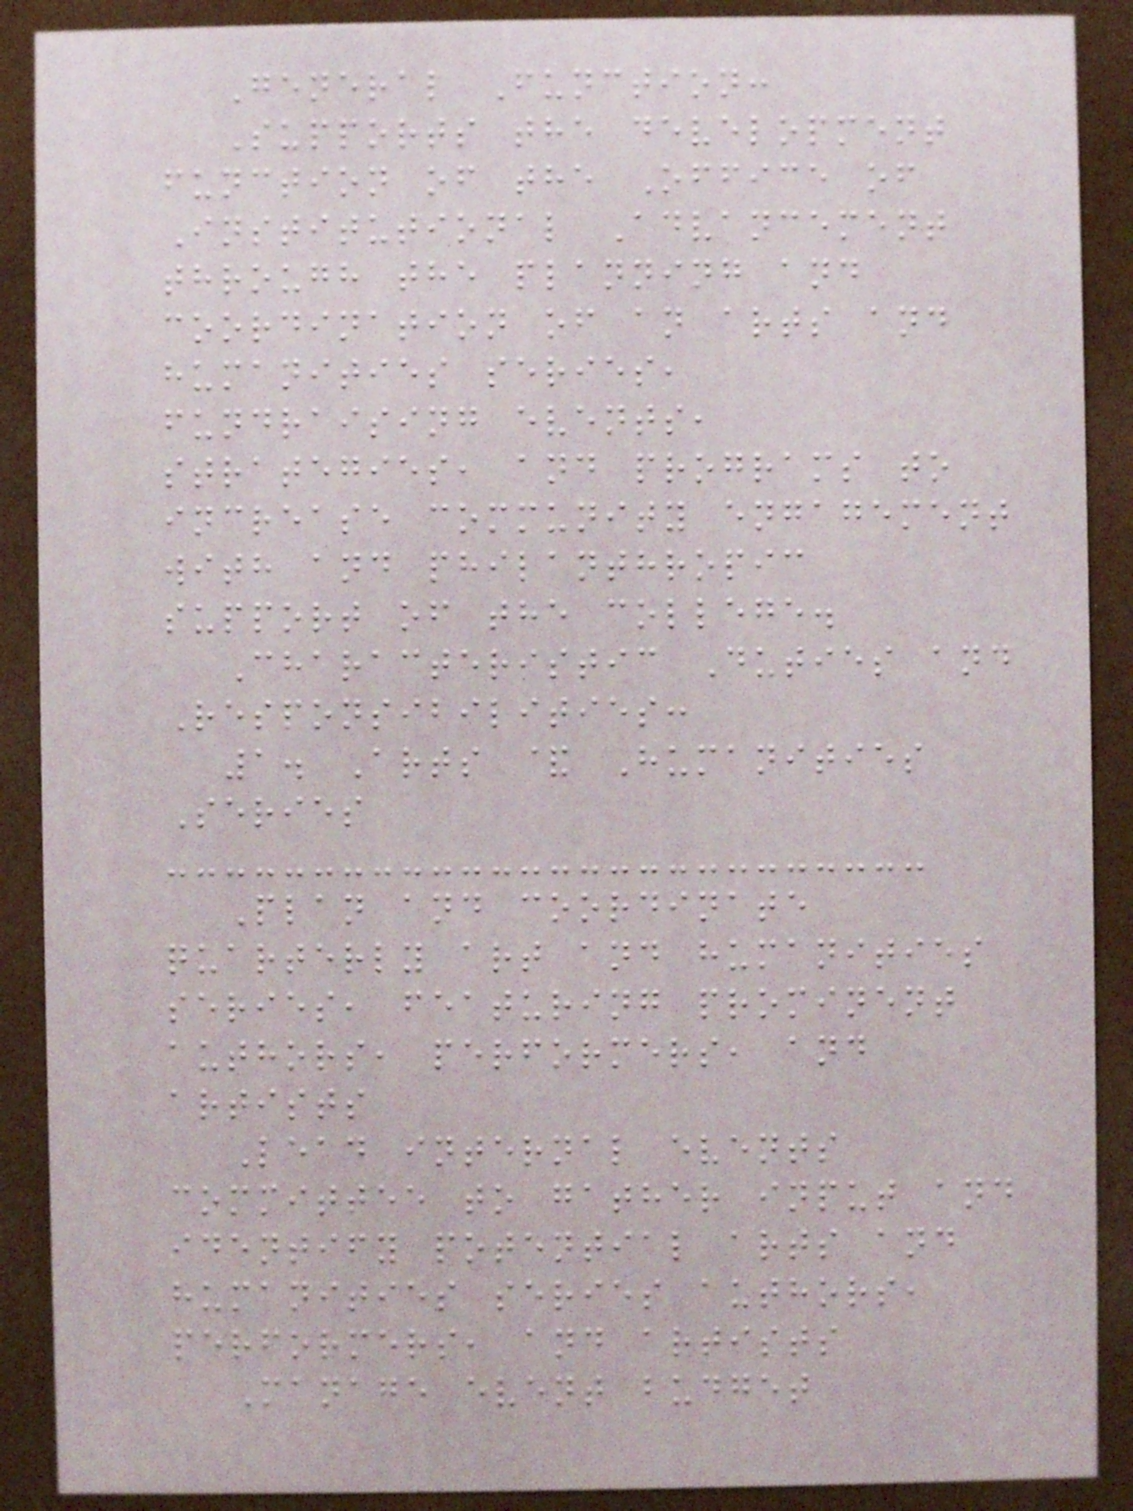General Function:
Supports the development
function of the Office of
Institutional Advancement
through the planning and
coordination of an arts and
humanities series,
fundraising events,
strategies, and programs to
increase community engagement
with and philanthropic
support of the college.
Characteristic Duties and
Responsibilities:
1. Arts & Humanities
Series
Plan and coordinate
quarterly art and humanities
series, featuring prominent
authors, performers, and
artists
Lead internal events
committee to gather input and
identify potential arts and
humanities series authors,
performers, and artists
Manage event budget
